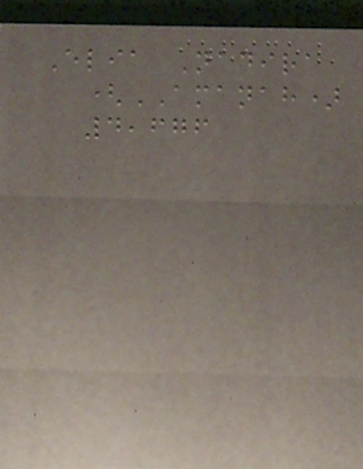Elia Nadira
(AMANAH)
4,676
